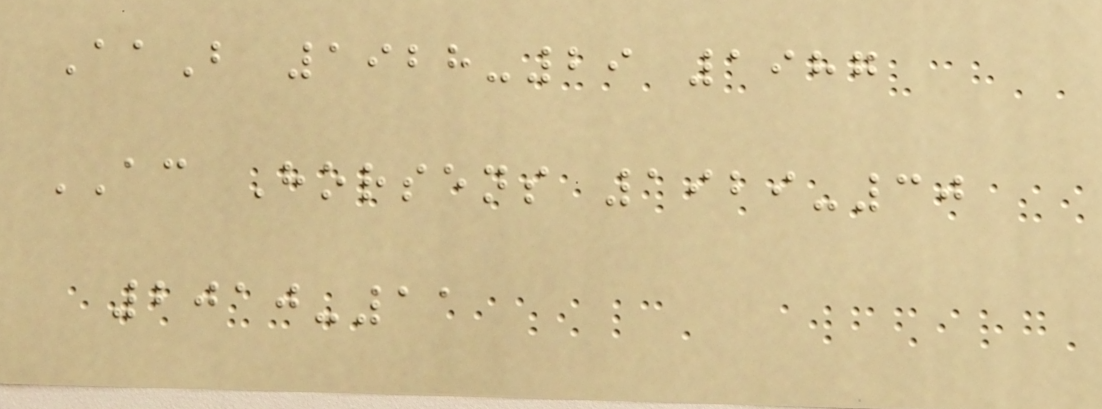AaB 1928-29 1987
AC Horsens 1929-30
2010-11
